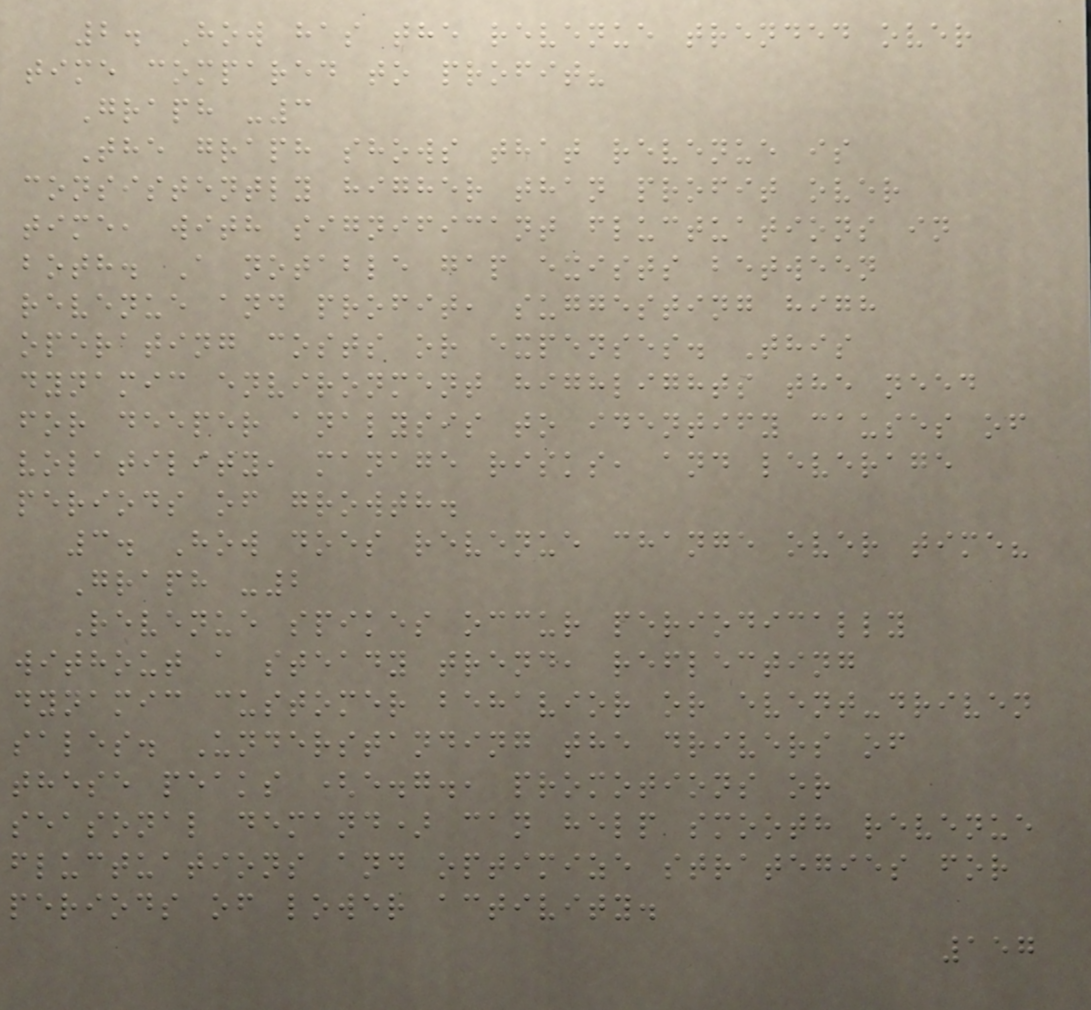2. How has the revenue trended over
time compared to profit?
Graph -3
The graph shows that revenue is
consistently higher than profit over
time, with significant fluctuations in
both. A notable gap exists between
revenue and profit, suggesting high
operating costs or expenses. This
dynamic environment highlights the need
for deeper analysis to identify causes of
volatility, manage risks, and leverage
periods of growth.
3. How does revenue change over time?
Graph -2
Revenue spikes occur periodically
without a steady trend, reflecting
dynamic customer behavior or event-driven
sales. Understanding the drivers of
these peaks (e.g., promotions or
seasonal demand) can help smooth revenue
fluctuations and optimize strategies for
periods of lower activity.
157
